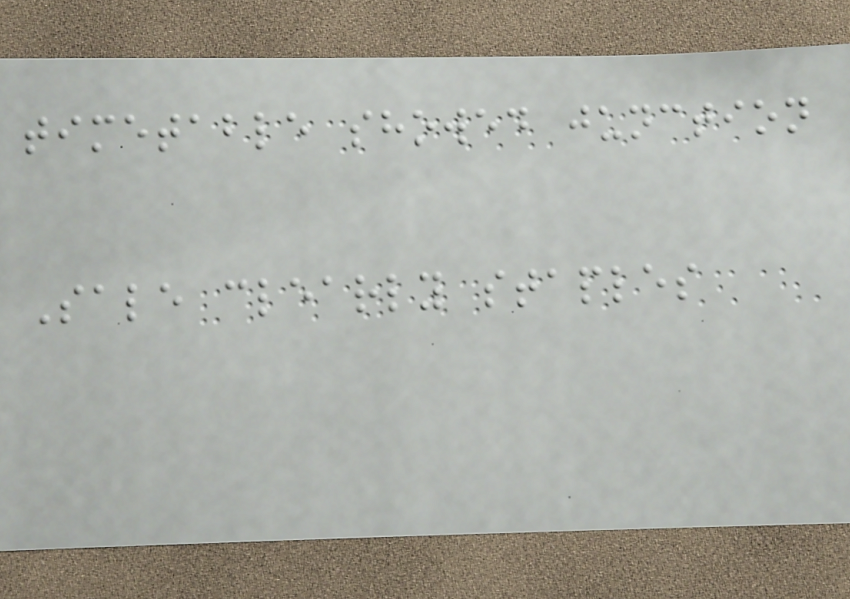timetable showed junction
Sale clearly staples
